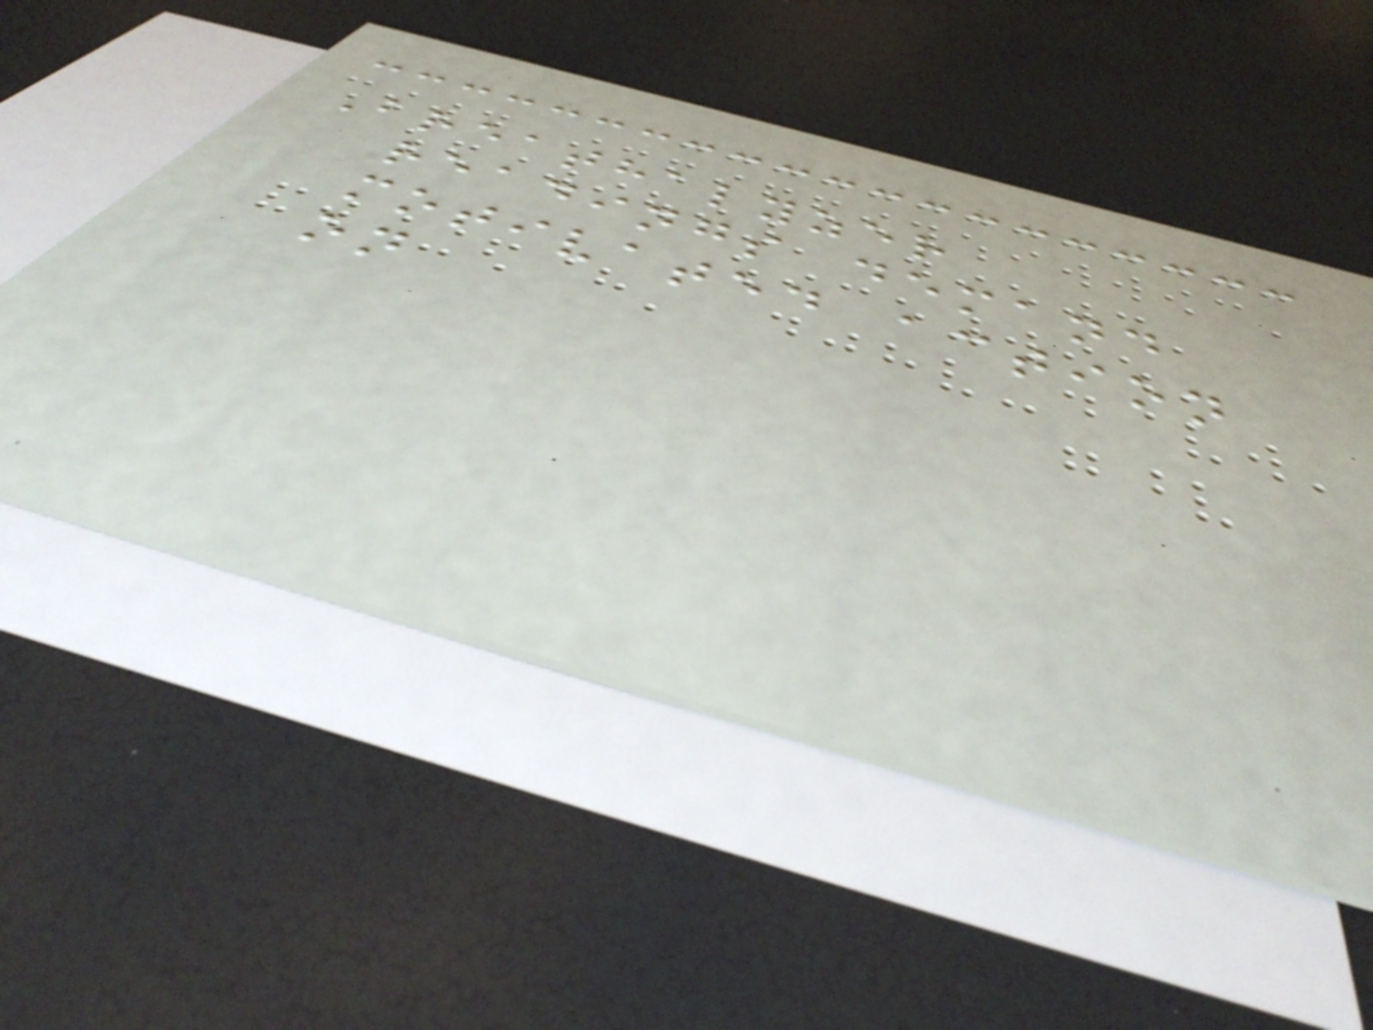Breathalyzer
readings demand
motivated action
on
